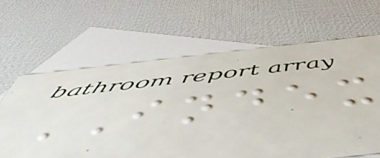INDEX
